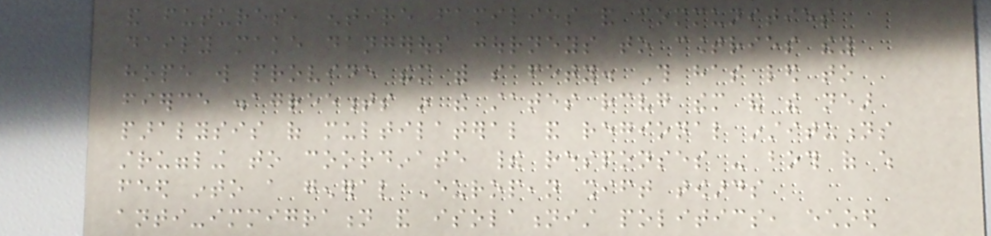and futures, entire families and communities
daily make dangerous journeys to countries they
hope will provide them with safety. This has led to
fierce disagreements in the states receiving them and the near
paralysis of multilateral and regional institutions
struggling to coordinate their responses - both of which
feed into a general European shift towards
anti-immigration and isolationist politics, echoed
